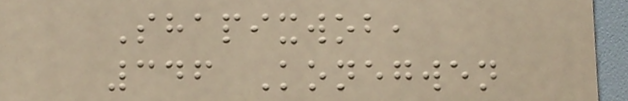Shapixwob,
346 Konegwen
